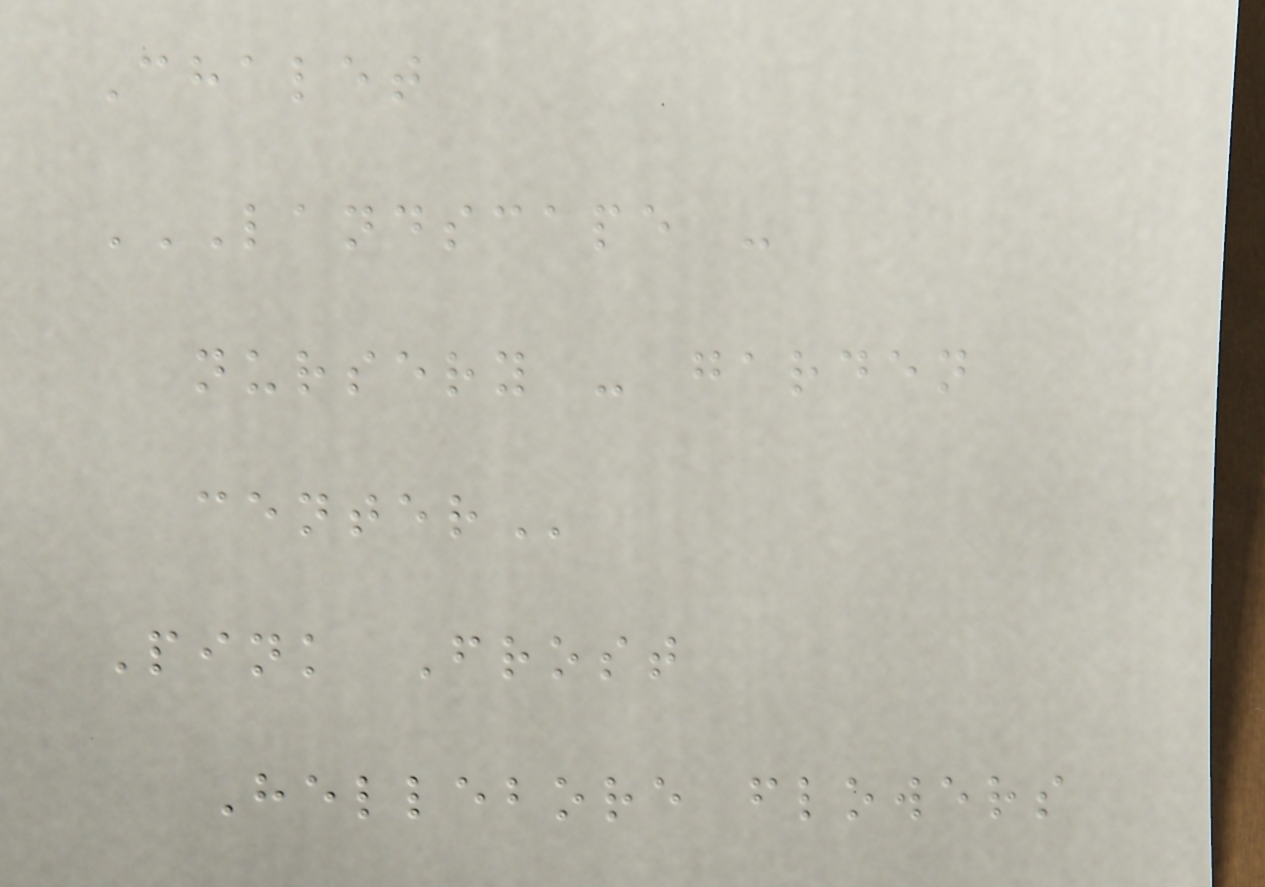Chalet
LANDSCAPE -
NURSERY - GARDEN
CENTER
Pink Frost
Hellebore flowers
